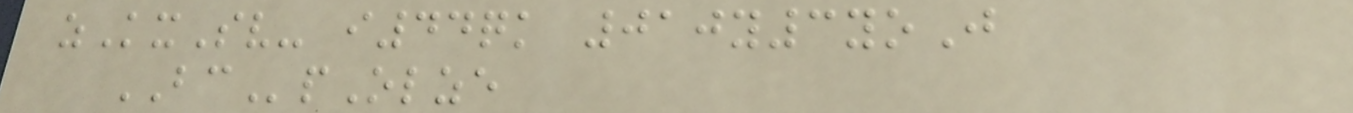zKxSv- i44qk 010y3yoJ
BCpOlze
